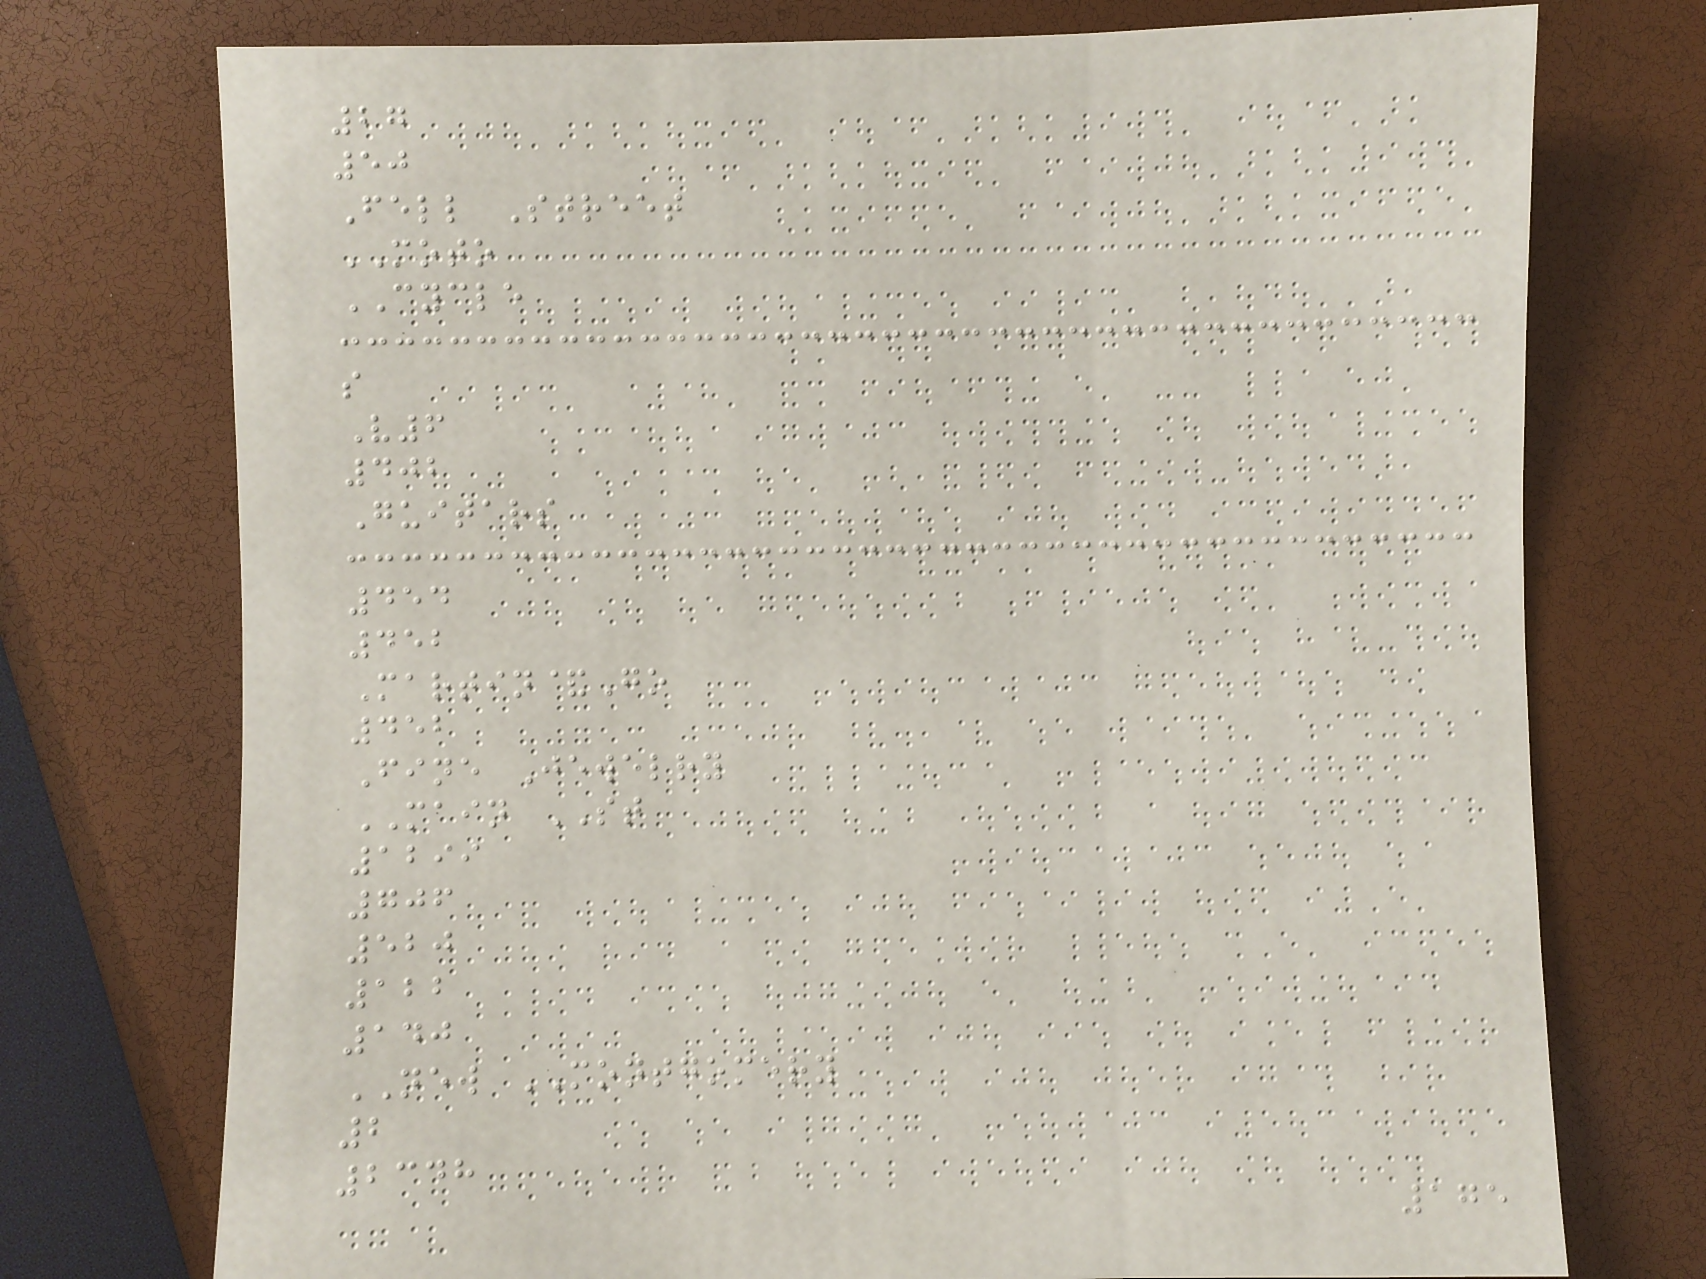27
50
Fell Street
MOTO
CYCLE
s
V6
402
Guitars
454
452
Martin&Go
452
Fine Jewelry
MAIN ST
1299
706
520
122
140
NEW MONTGOMERY
2
2348
175
